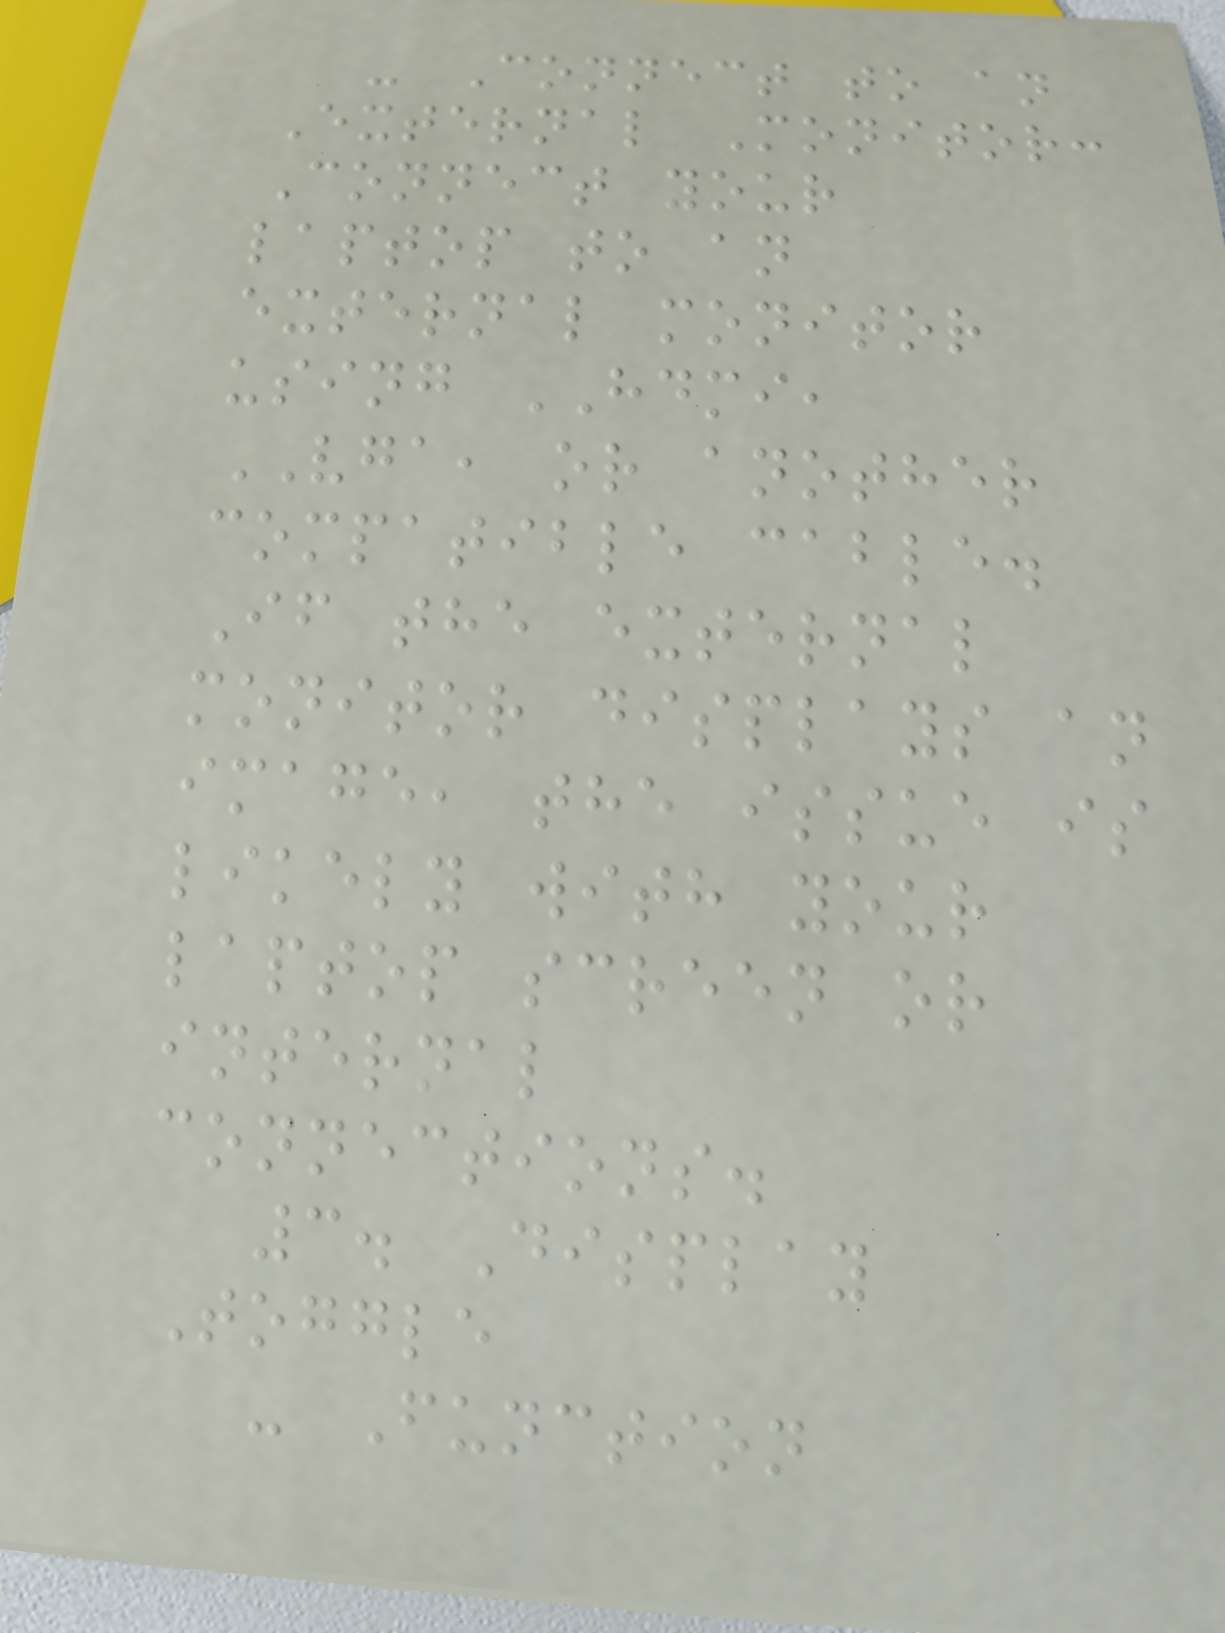- Connect to an
External Monitor:
Connect your
laptop to an
external monitor
using HDMI,
VGA, or another
compatible cable.
If the external
monitor displays an
image, the issue is
likely with your
laptop screen or
internal
connections.
3. Display
Toggle
- Function
